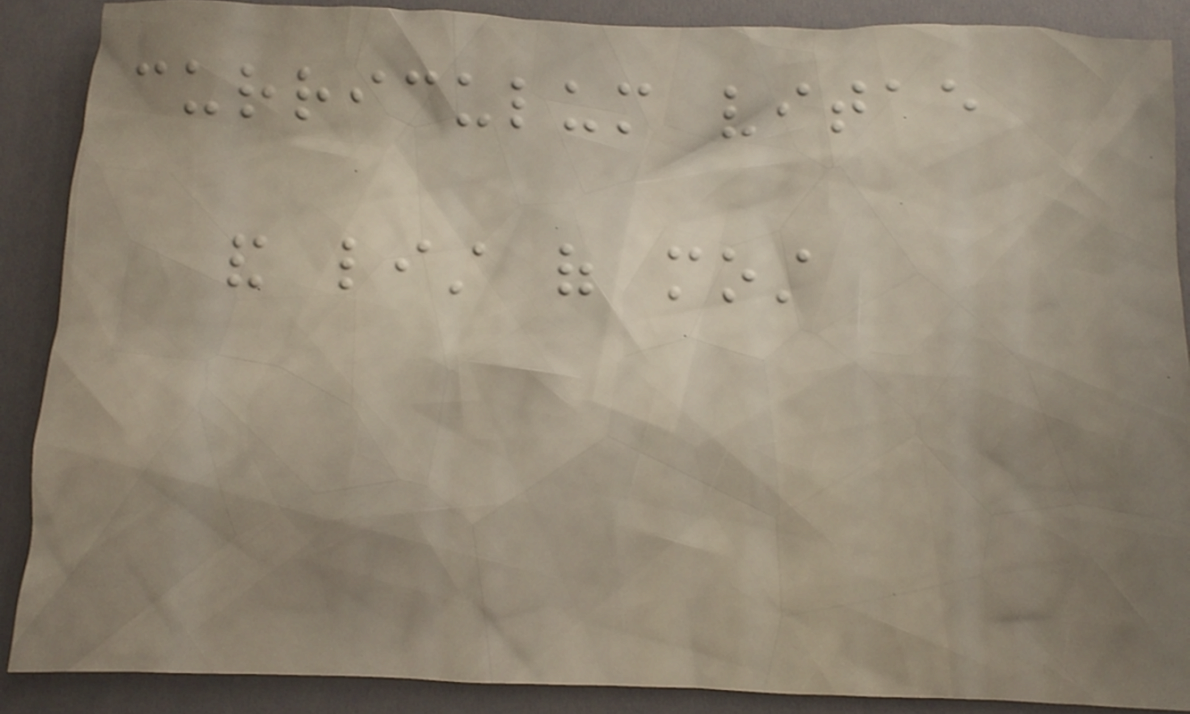curriculum vitae
and list of most
